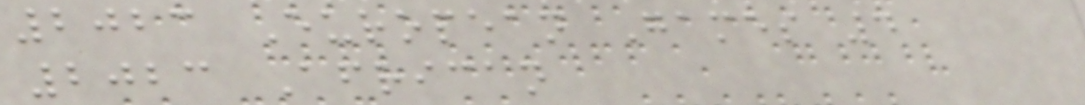2023 European Games 4
2023 African
